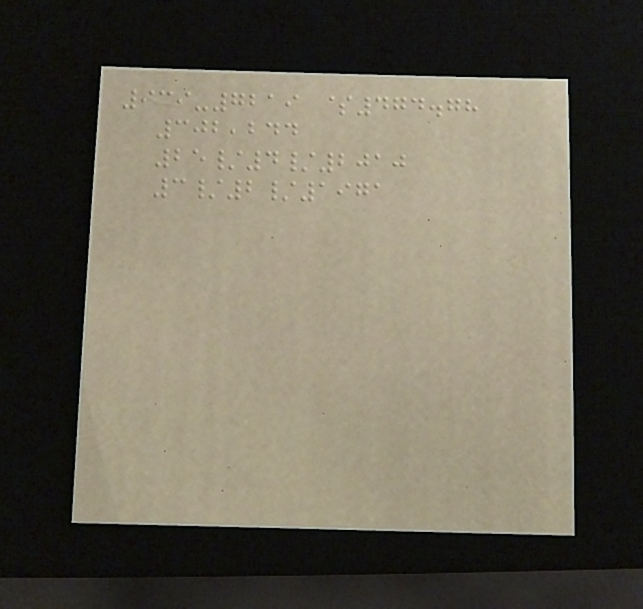939-7219 $474.78
302,244
25/4/2010
3/2/1971
